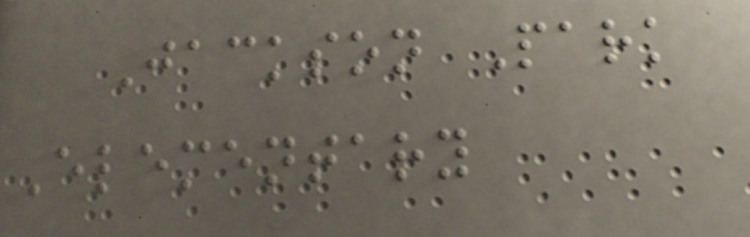Jackson Park
Elementary
